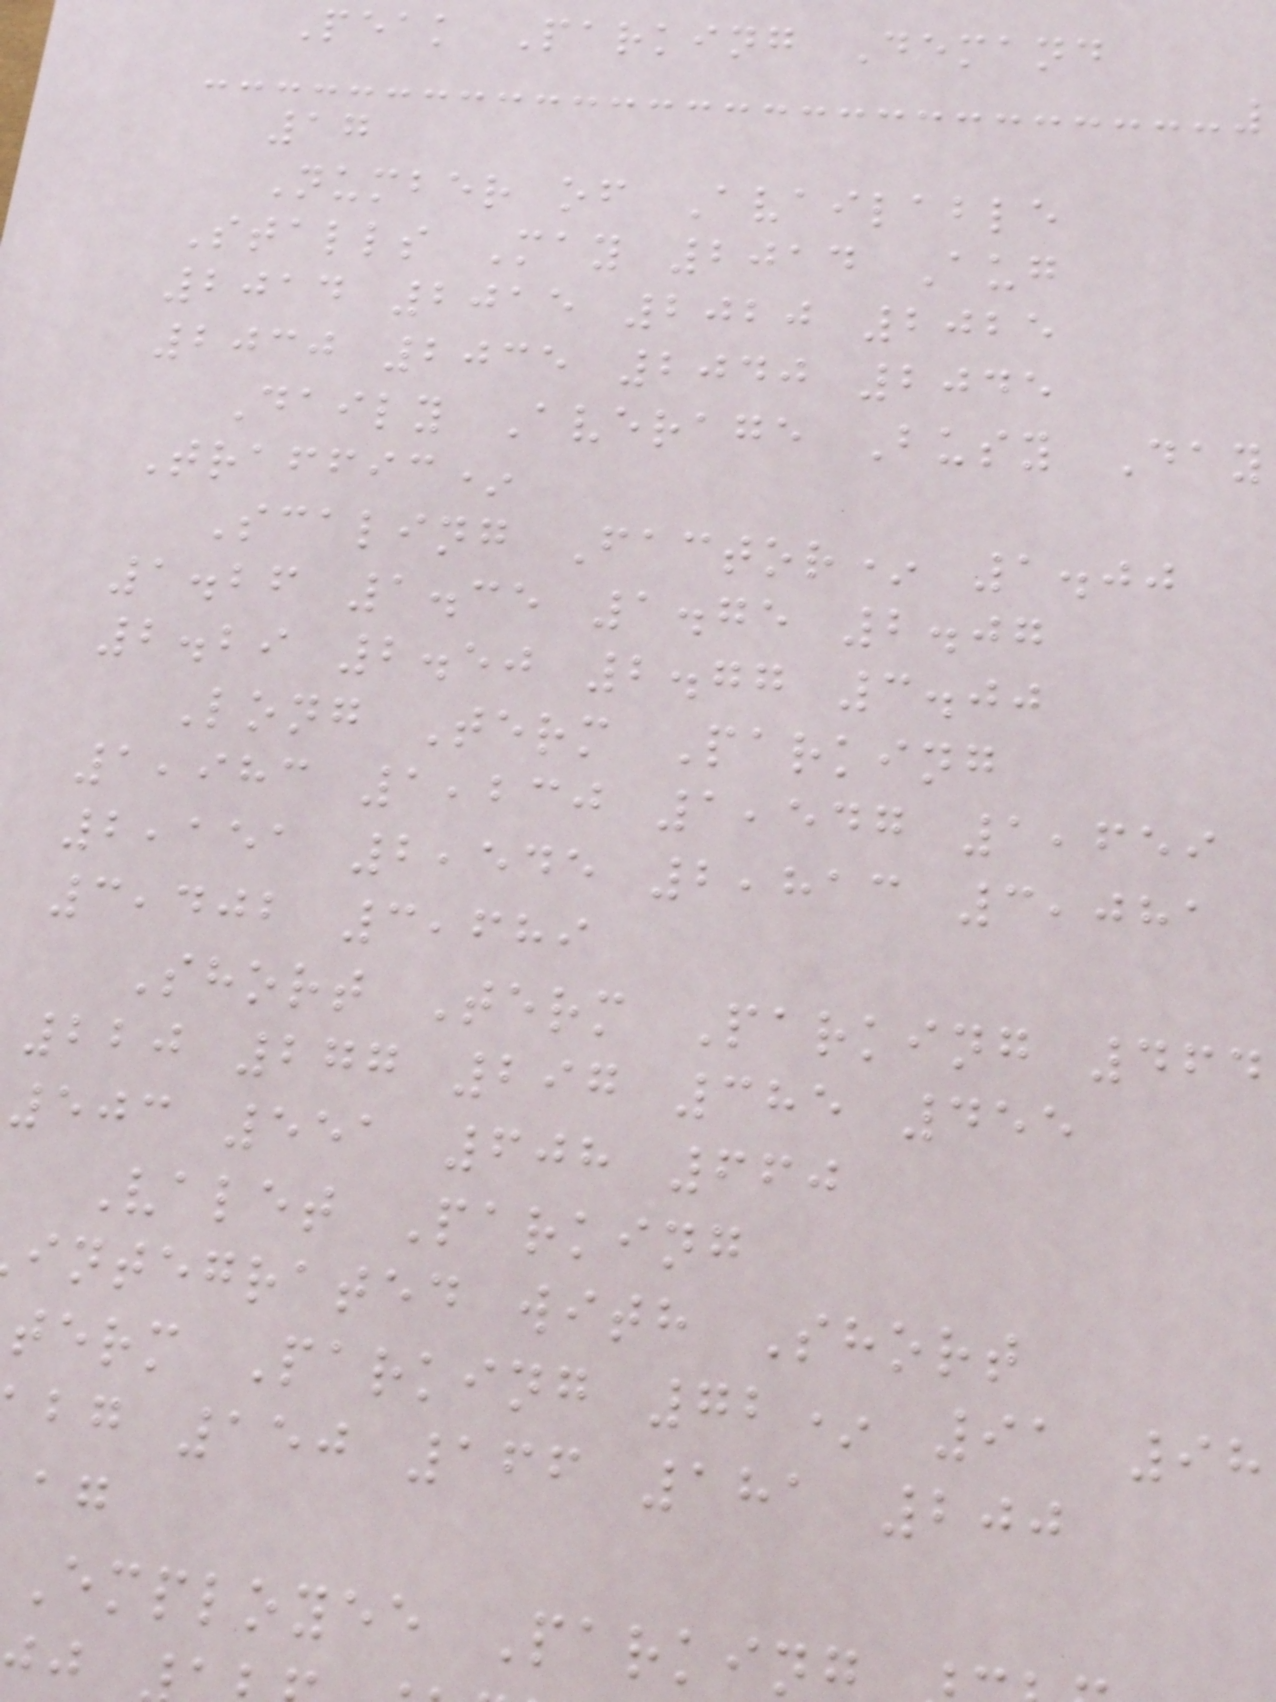Peak Parking Demand
17
Number of Available
Stalls May 2014 Aug
2014 2015 2020 2025
2030 2035 2040 2045
Daily Average Busy Day
Traffic*
Scaling Factor* 1.00
1.26 1.35 1.75 2.07
2.29 2.50 2.77 3.00
Long Term Parking
1,983 1,230 1,547 1,659
2,151 2,545 2,813 3,081
3,402 3,689
Short Term Parking 464
220 277 297 385 455
503 551 608 660
Valet Parking
integrated with Short
term Parking 72* 91 98
bg 150 166 181 200
Employee Parkin
